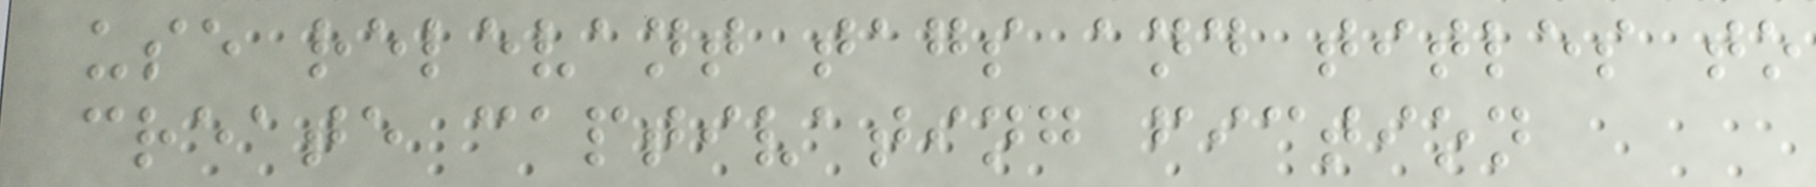use relevant tags and titles to
create captivating fiction
